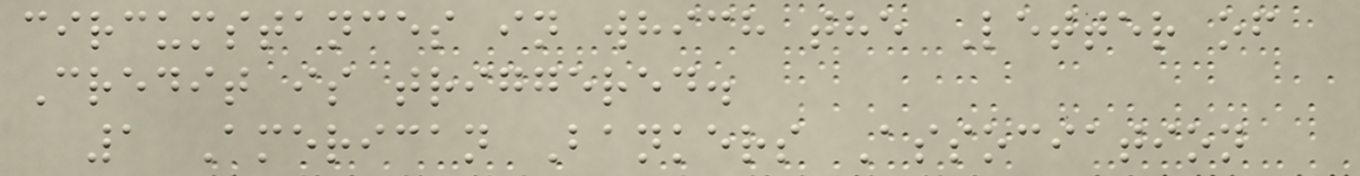circumstances in which the Letter of
Credit is triggered.
1 American Bankers Association
